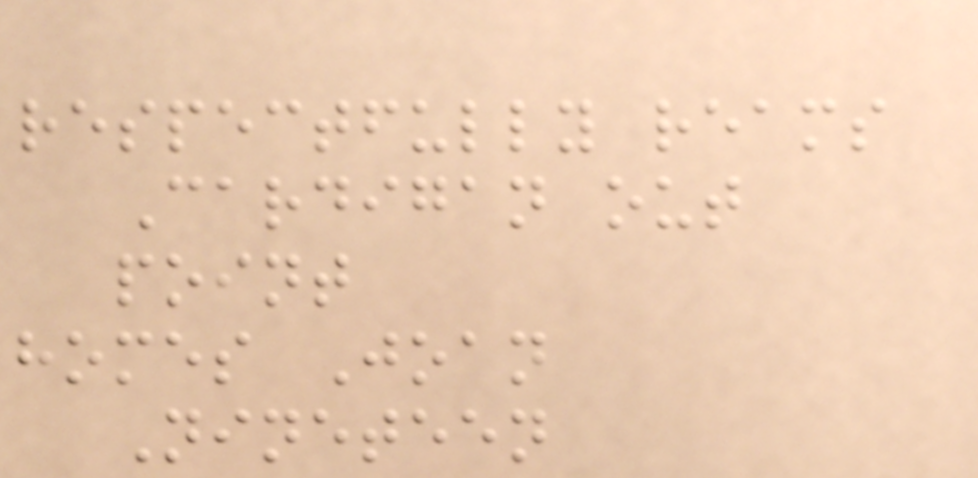respectfully reams
Cardigan out
point
homes Joan
Nineteen
